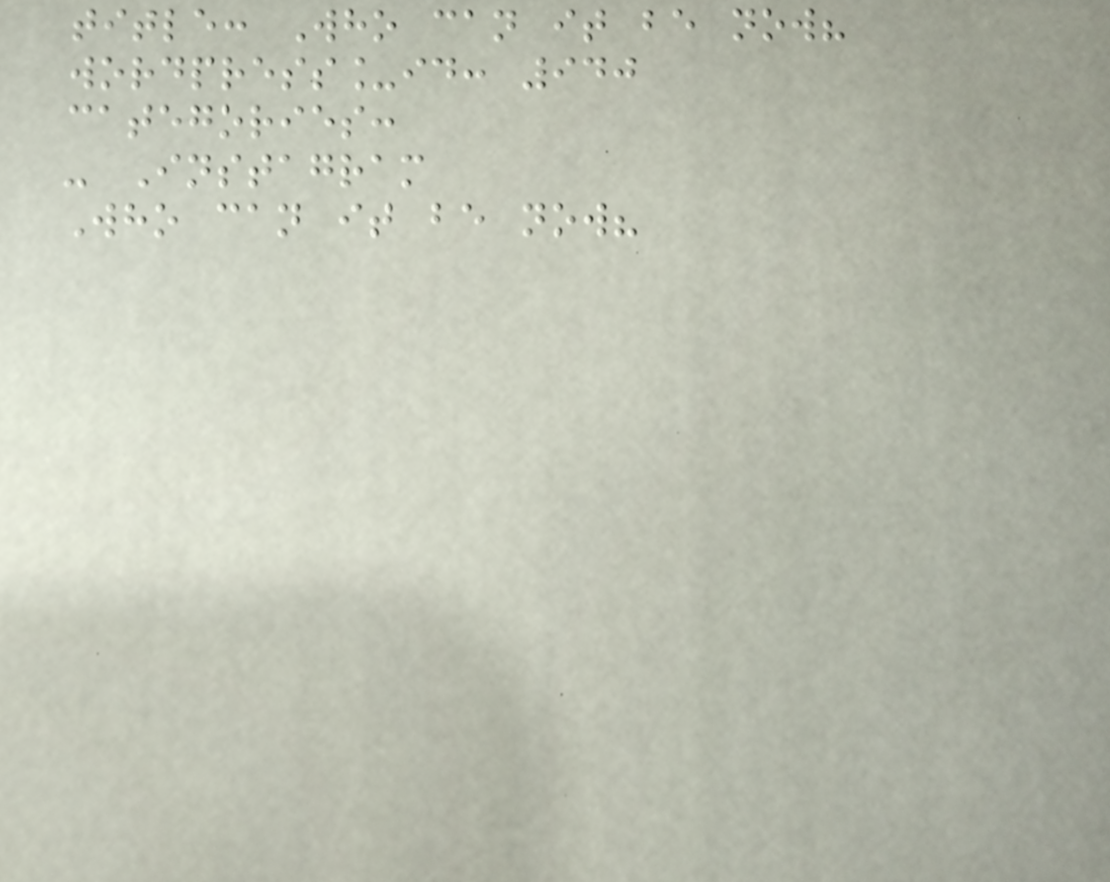title: Who can it be now?
wordpress_id: 940
categories:
- Instagram
Who can it be now?
